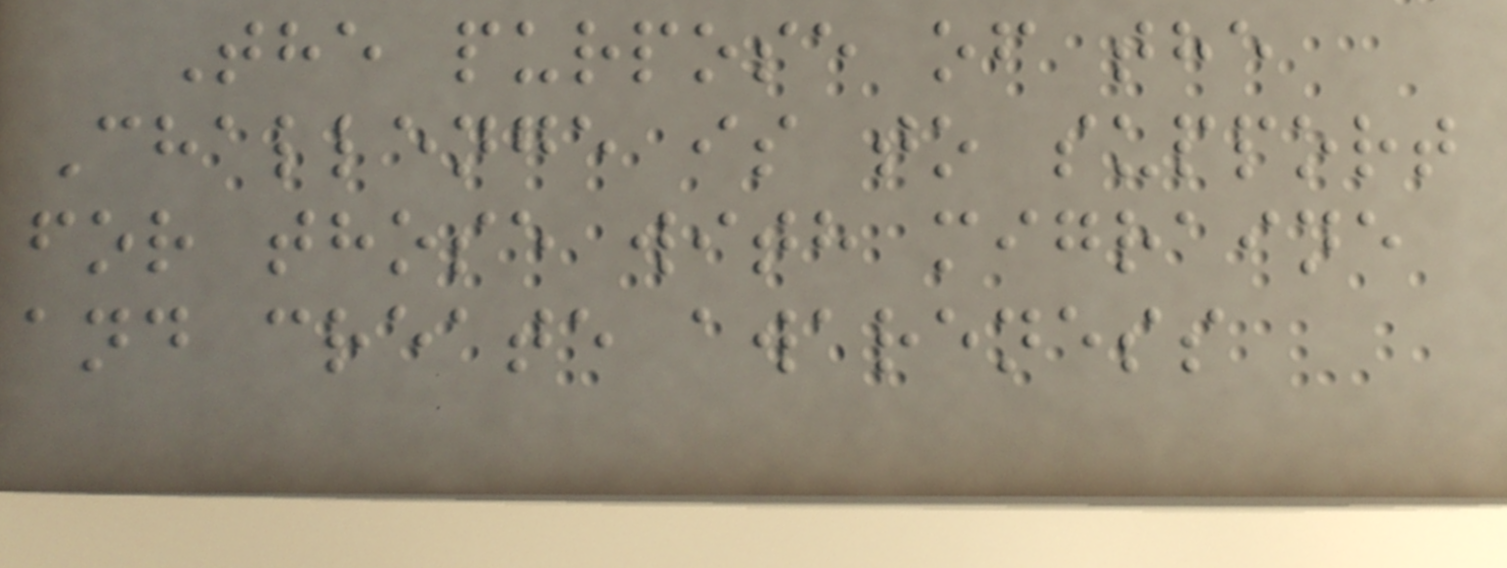The purpose of the
Challenge is to support
for those with migraine
and create awareness
